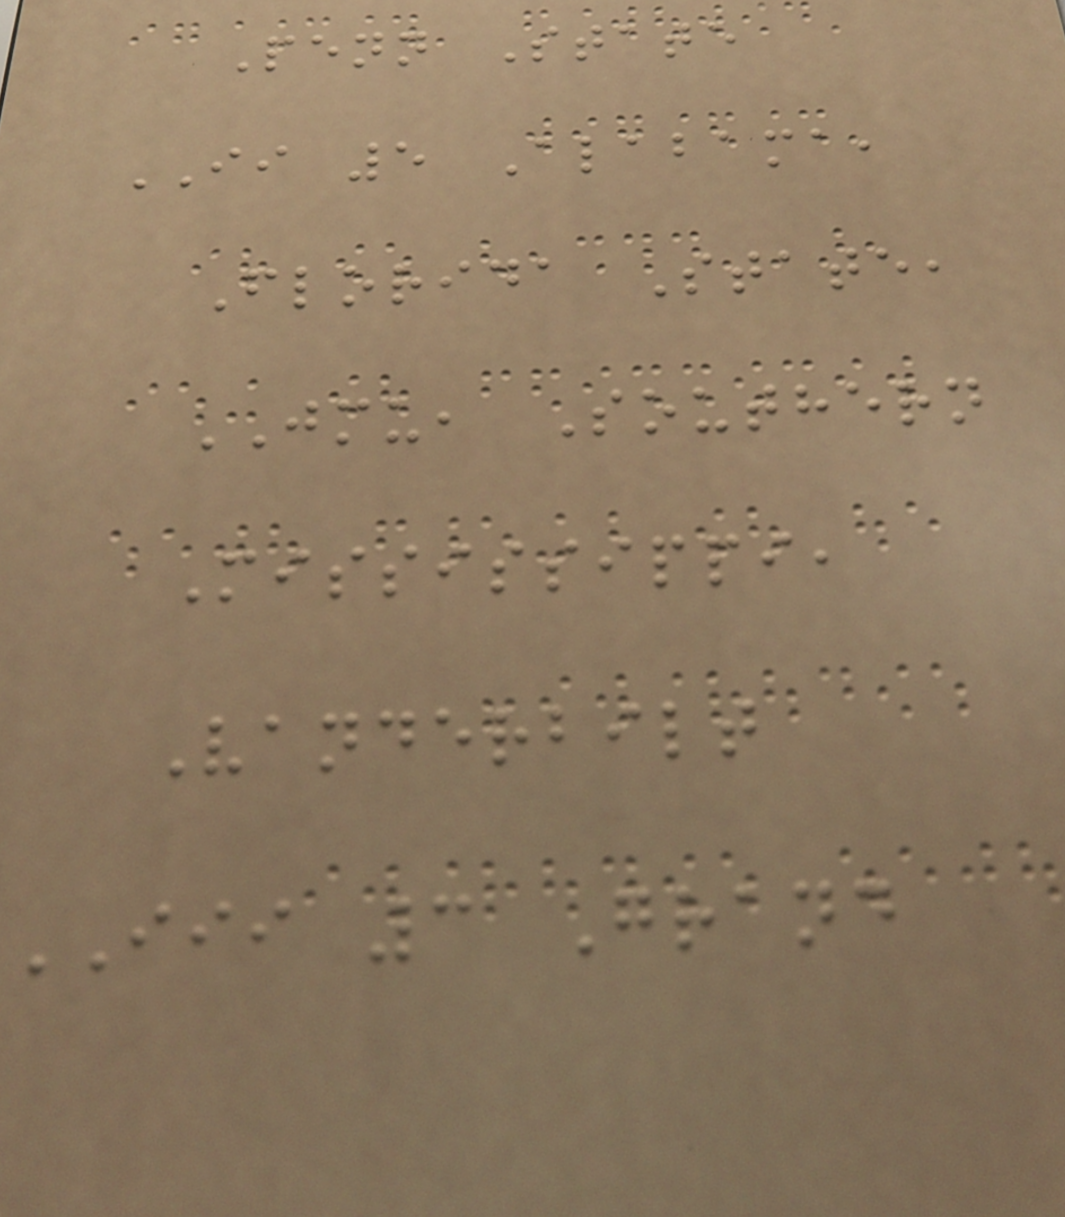Penn State
II 5 Alabama,
Florida State,
JMU, Southern
Mississippi,
Vanderbilt
III 3 Grand
